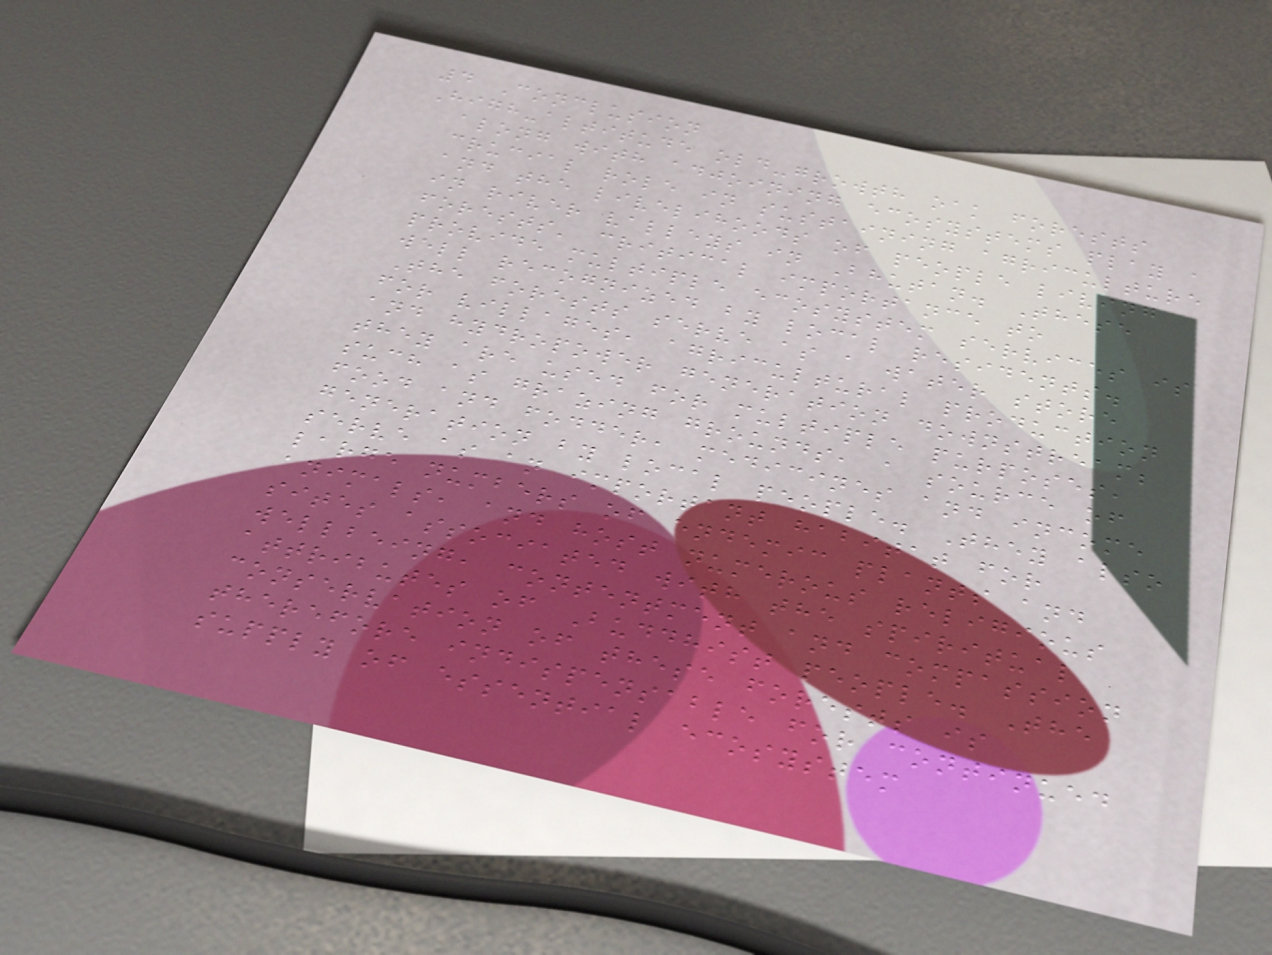4 Conclusion
High-altitude old-growth oak forests
along with adjoining ecosystems play a
crucial role in sustaining agriculture
and the livelihoods of people living
in river valleys in Bhutan. These
forests' critical importance to
provide multiple ecosystem services is
well recognized by local residents.
The forests serve as a water store
for villages, agricultural production
and hydropower generation downstream;
they are used for multiple purposes,
such as grazing grounds, a source of
food and fodder, medicines and income
generation by local people. They also
serve as an important habitat for
large numbers of endemic plants and
animals, and host numerous religious
sites associated with the spiritual
wellbeing, contentment and compassion
attributes of Buddhist people. The
conservation of these forests is
therefore indispensable for continued
supply of essential ecosystem
